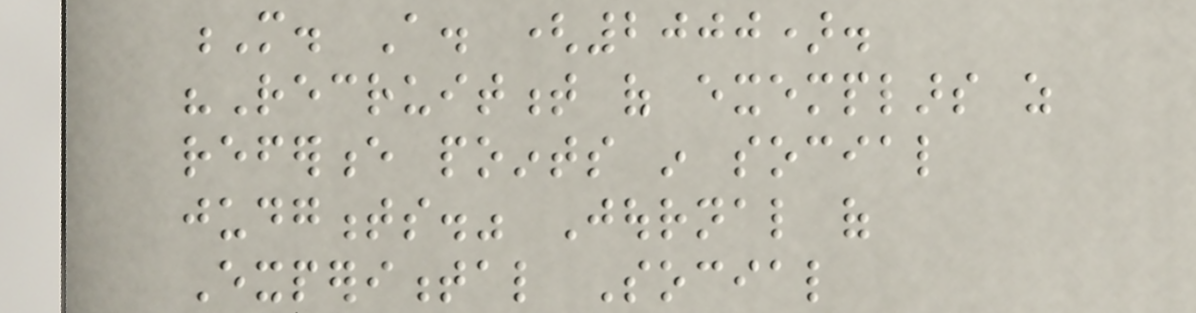M. A. (2000).
"Recruitment of exemplars as
reference points in social
judgments." Journal of
Experimental Social
